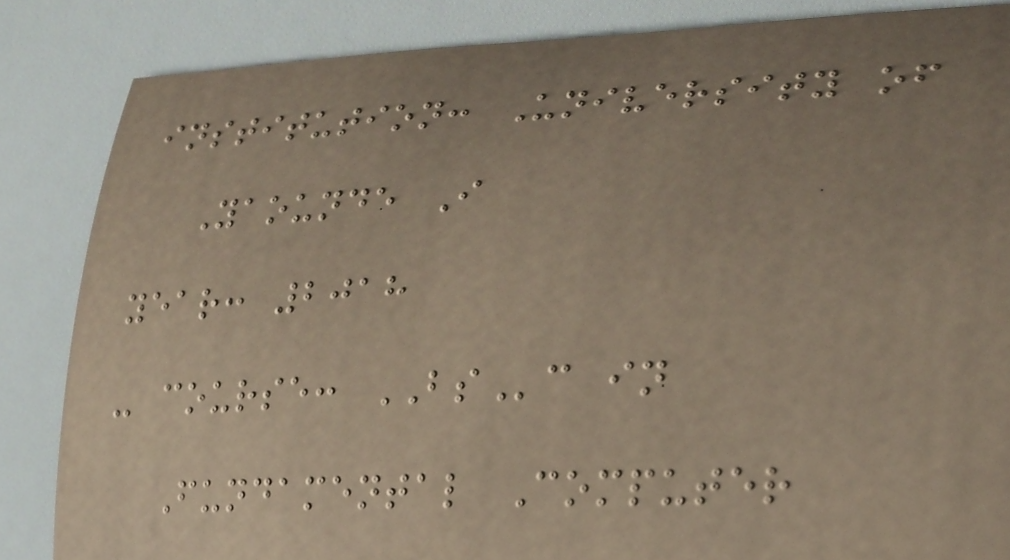institution: University of
Yaounde I
year: 2018
- course: BSc in
Fundamental Computer
